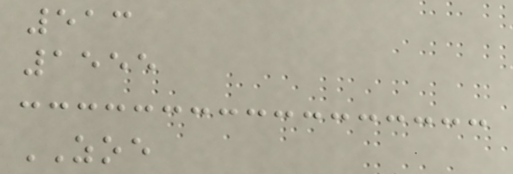513
1555
ZOE
